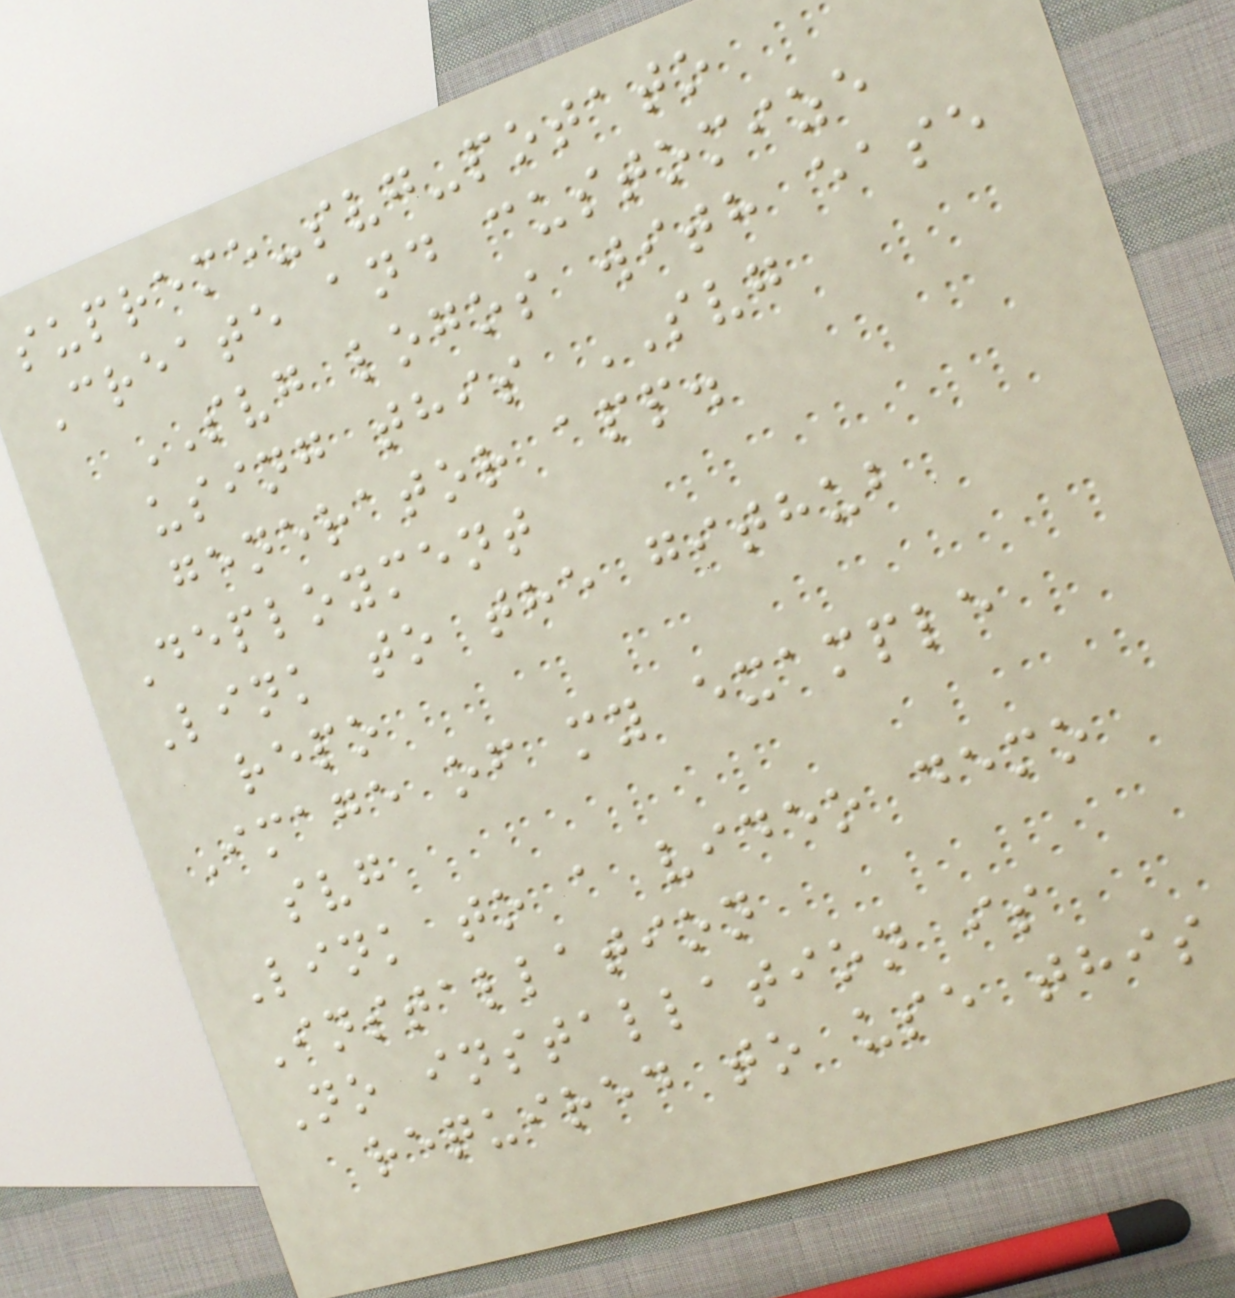supreme-svg-potato
Create and customize
SVG logos with ease
using this SVG
generator app.
Deployment
Link to the github
repo
Image of my example
svg
Link to a video demo
Installation
No installation is
required to use this
